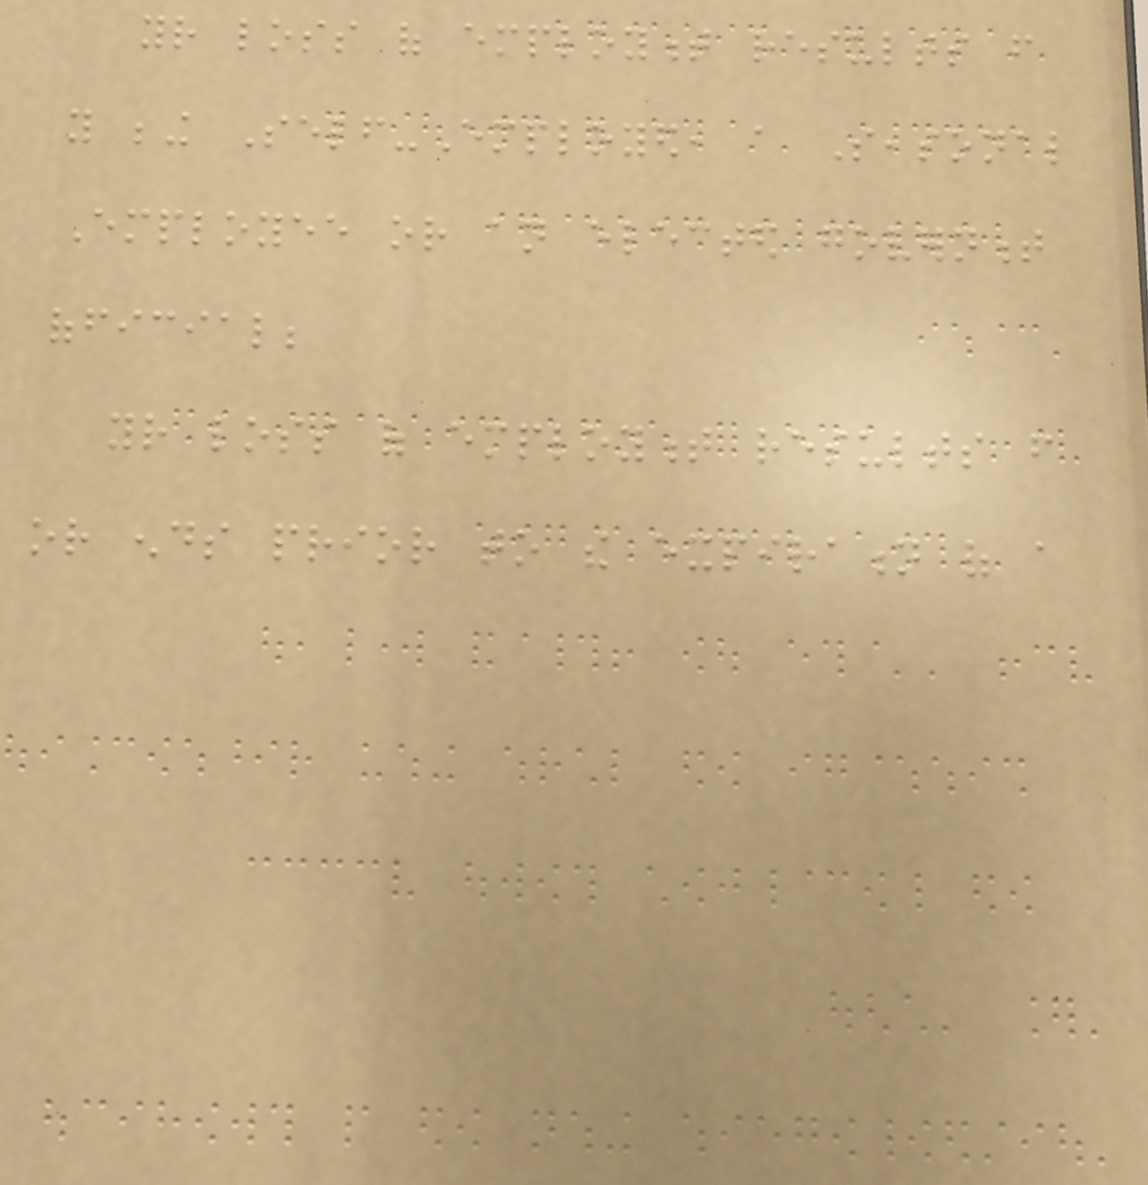your loss of employment results from
you being Self-Employed, a Seasonal
Employee or an elected government
official;
your loss of employment results from
or ends prior to the expiration of a
